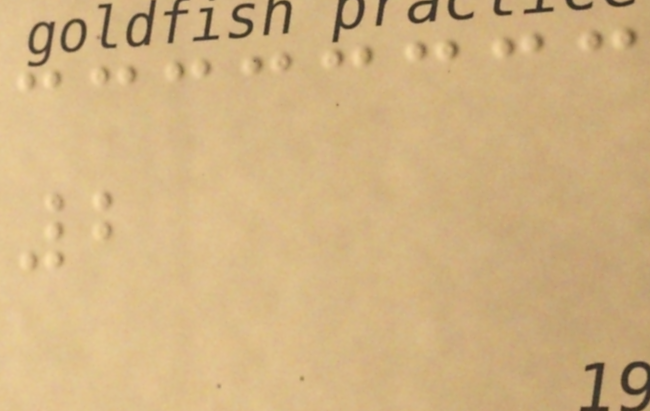2
